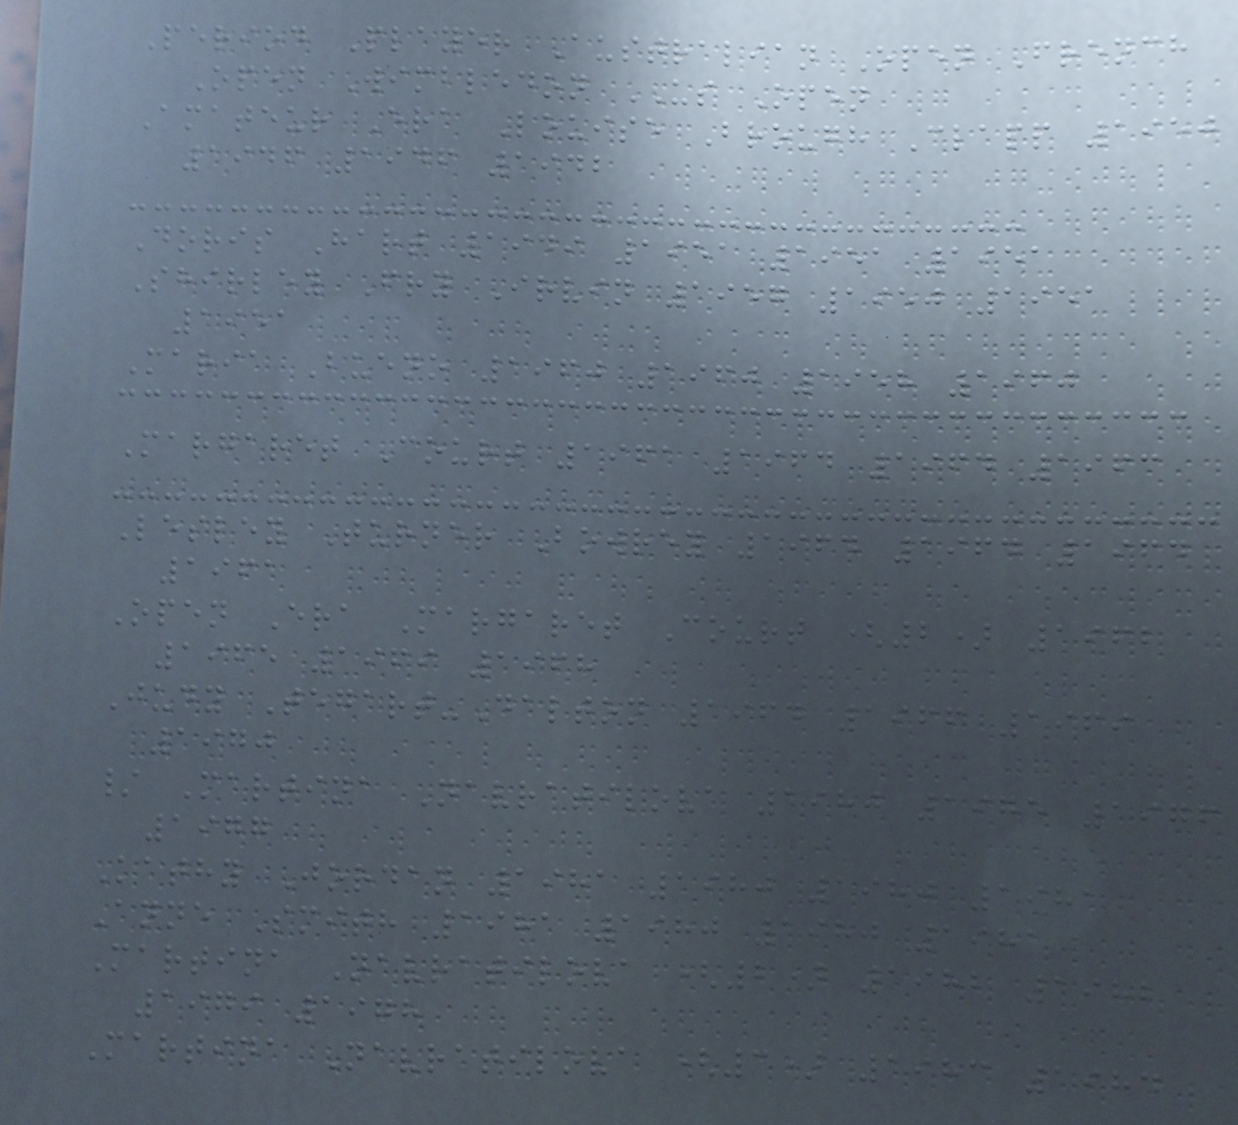Period Player Australian Open French
Open Wimbledon US Open
Amateur Era Louise Brough Clapp 1950
1946 1946 1942
Doris Hart 1949 1951 1951 1951
Shirley Fry Irvin 1957 1950 1951
1951
Maria Bueno 1960 1960 1958 1960
Margaret Court 1961 1964 1964 1963
Lesley Turner Bowrey 1964 1964 1964
1961
Open Era Margaret Court (2) 1962
1965 1969 1968
Judy Tegart-Dalton 1964 1966 1969
1970
/ Martina Navratilova 1980 1975 1976
1977
Kathy Jordan 1981 1980 1980 1981
Anne Smith 1981 1980 1980 1981
Martina Navratilova (2) 1982 1982
1979 1978
Martina Navratilova (3) 1983 1984
